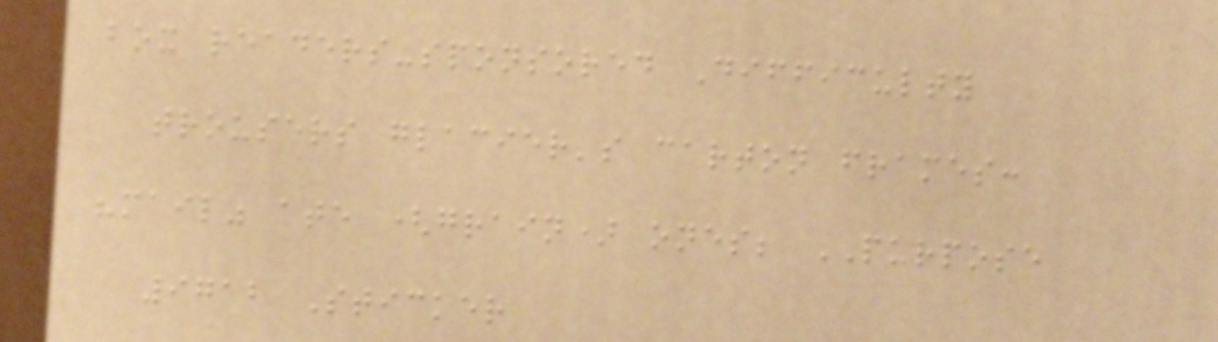box readers-sponsored Difficulty
trousers glacier's carton frames:
"mail" ate (grain) ones; PURPOSE
9712 Sticker
